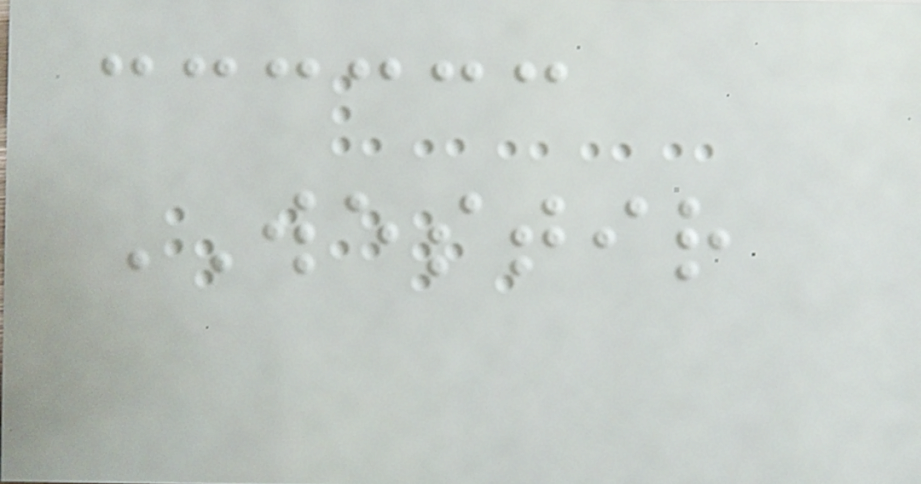WESTIR
